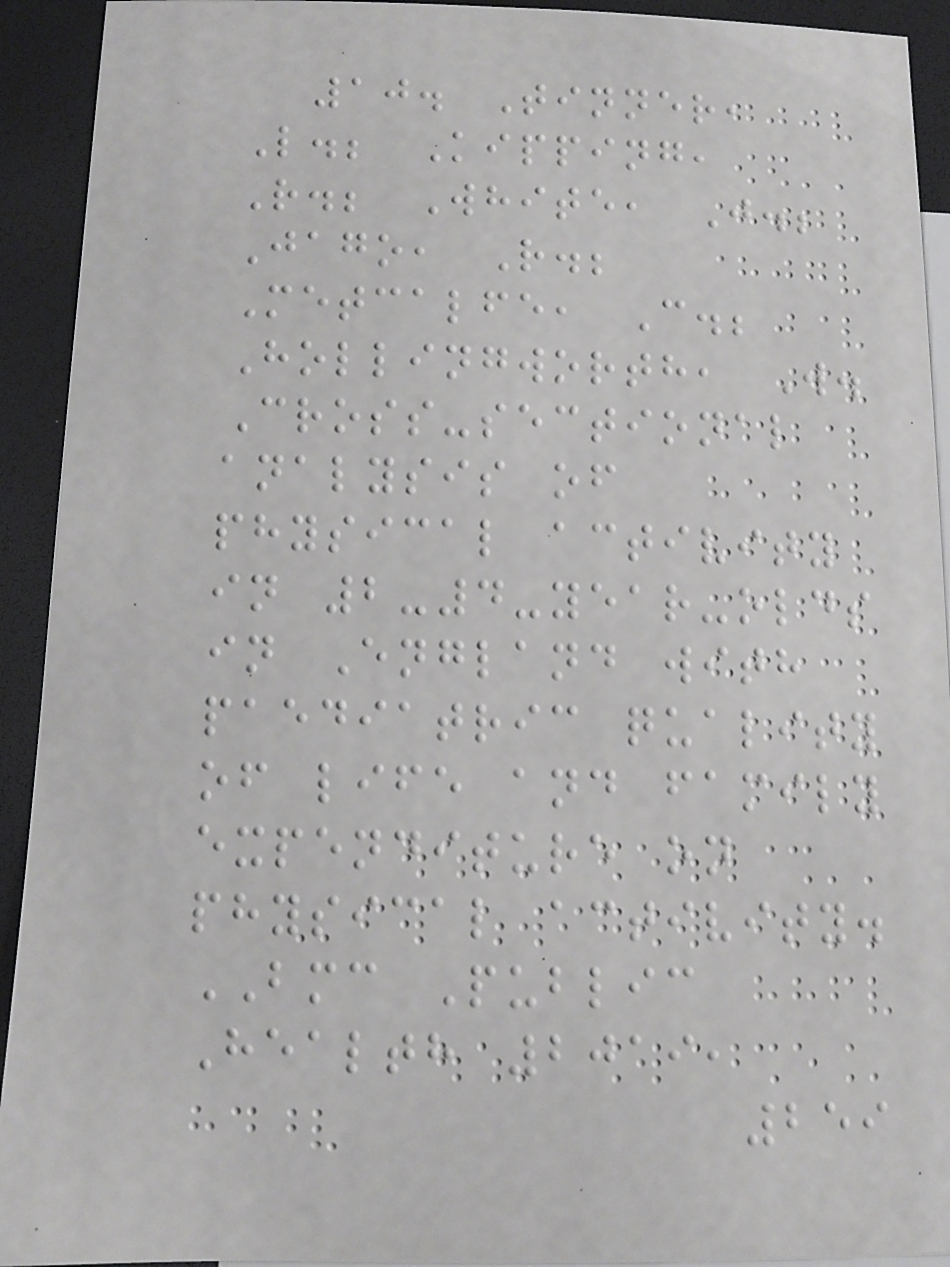10. Tinner,
L.; Kipping,
R.; White, J.;
Jago, R.;
Metcalfe, C.;
Hollingworth, W.
Cross-sectional
analysis of
physical activity
in 2-4-year-olds
in England with
paediatric quality
of life and family
expenditure on
physical activity.
BMC Public
Health 2019,
259
